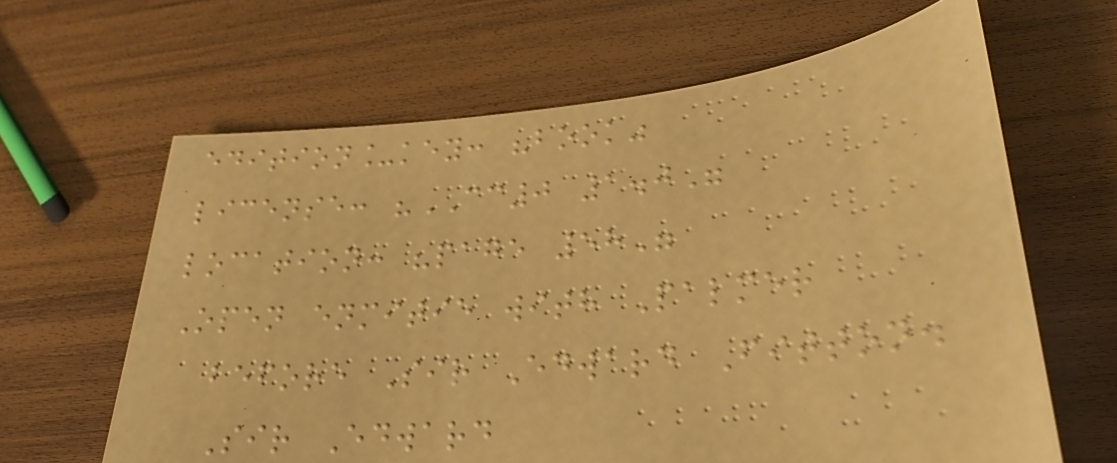edition_key: "book"
license: "CC0 1.0"
location: "page 58"
Open enmitie with Palmer
before Sir Edward Fitton.
Sir Edward
